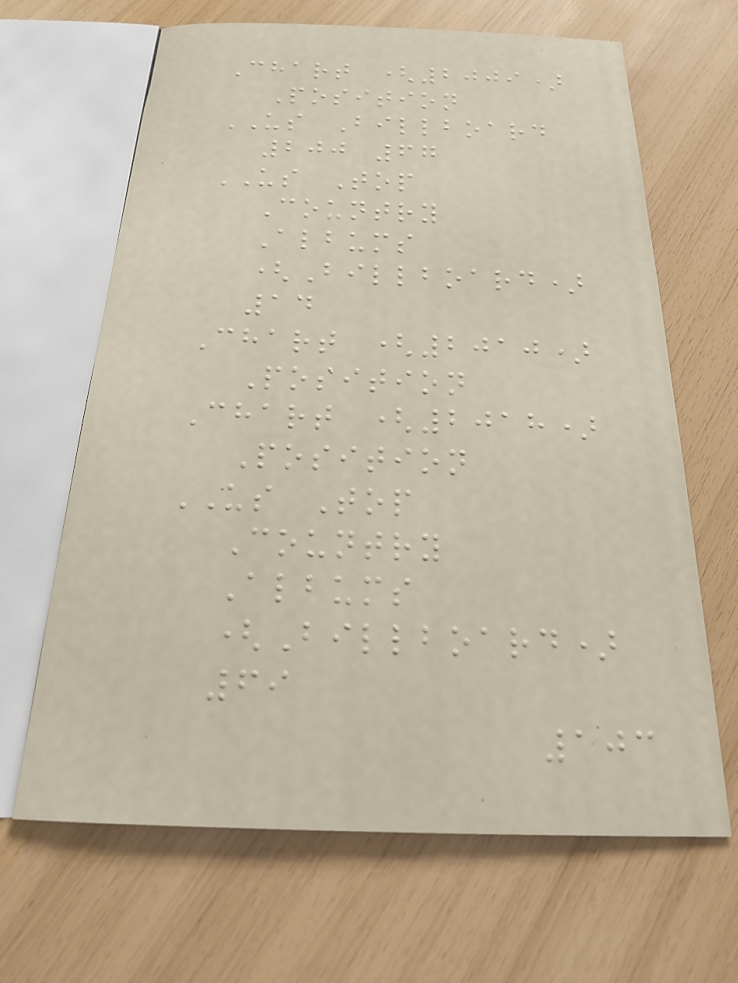Chart (2009)
Position
US Billboard
200 67
US Top
Country
Albums
(Billboard)
14
Chart (2010)
Position
Chart (2018)
Position
US Top
Country
Albums
(Billboard)
69
103
